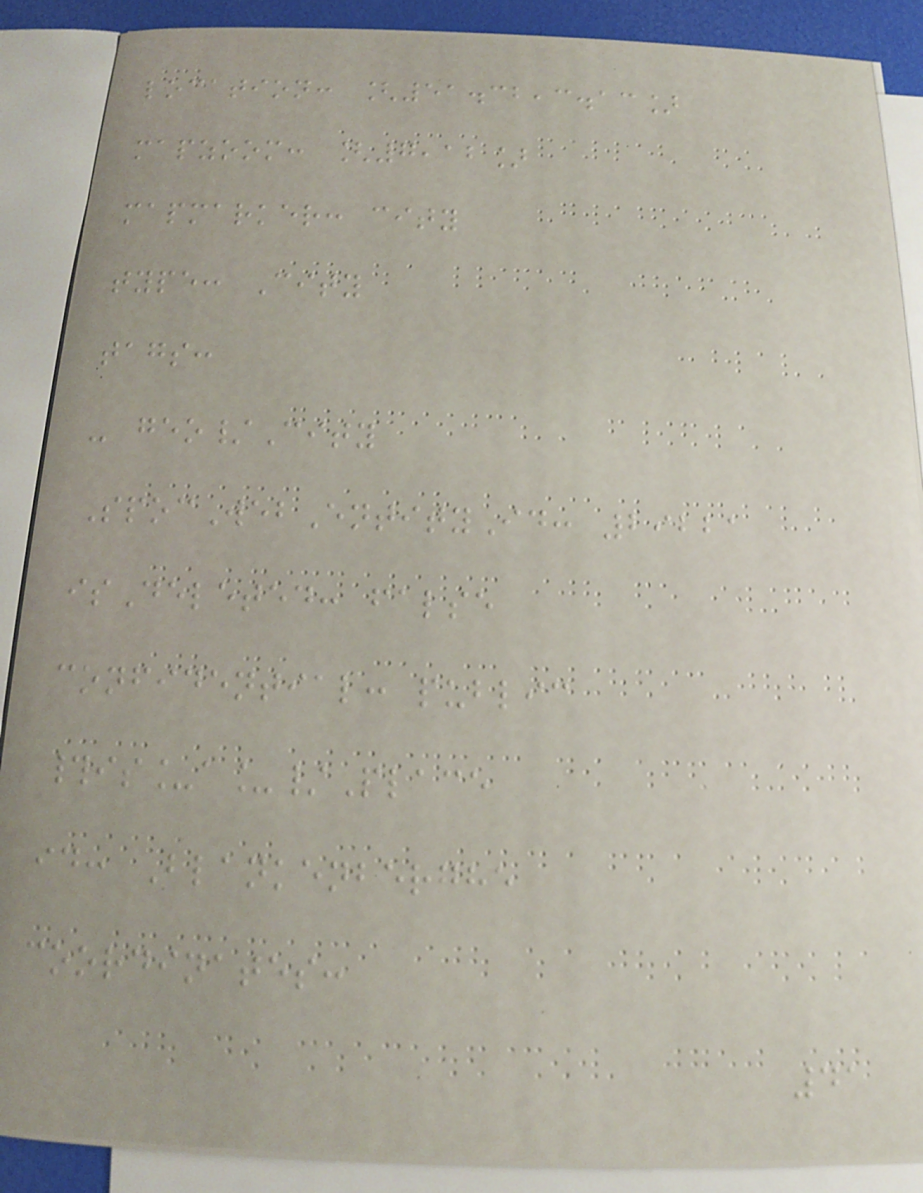location: [51.32,3.13]
mapzoom: [7,12]
mapmarker: city
type: City
tags:
- geo/City
SpocWebEntityId: 29221
isDeleted: false
confidential: public
#is_a_/Place
id: Blankenberghe
coordinates:
41
